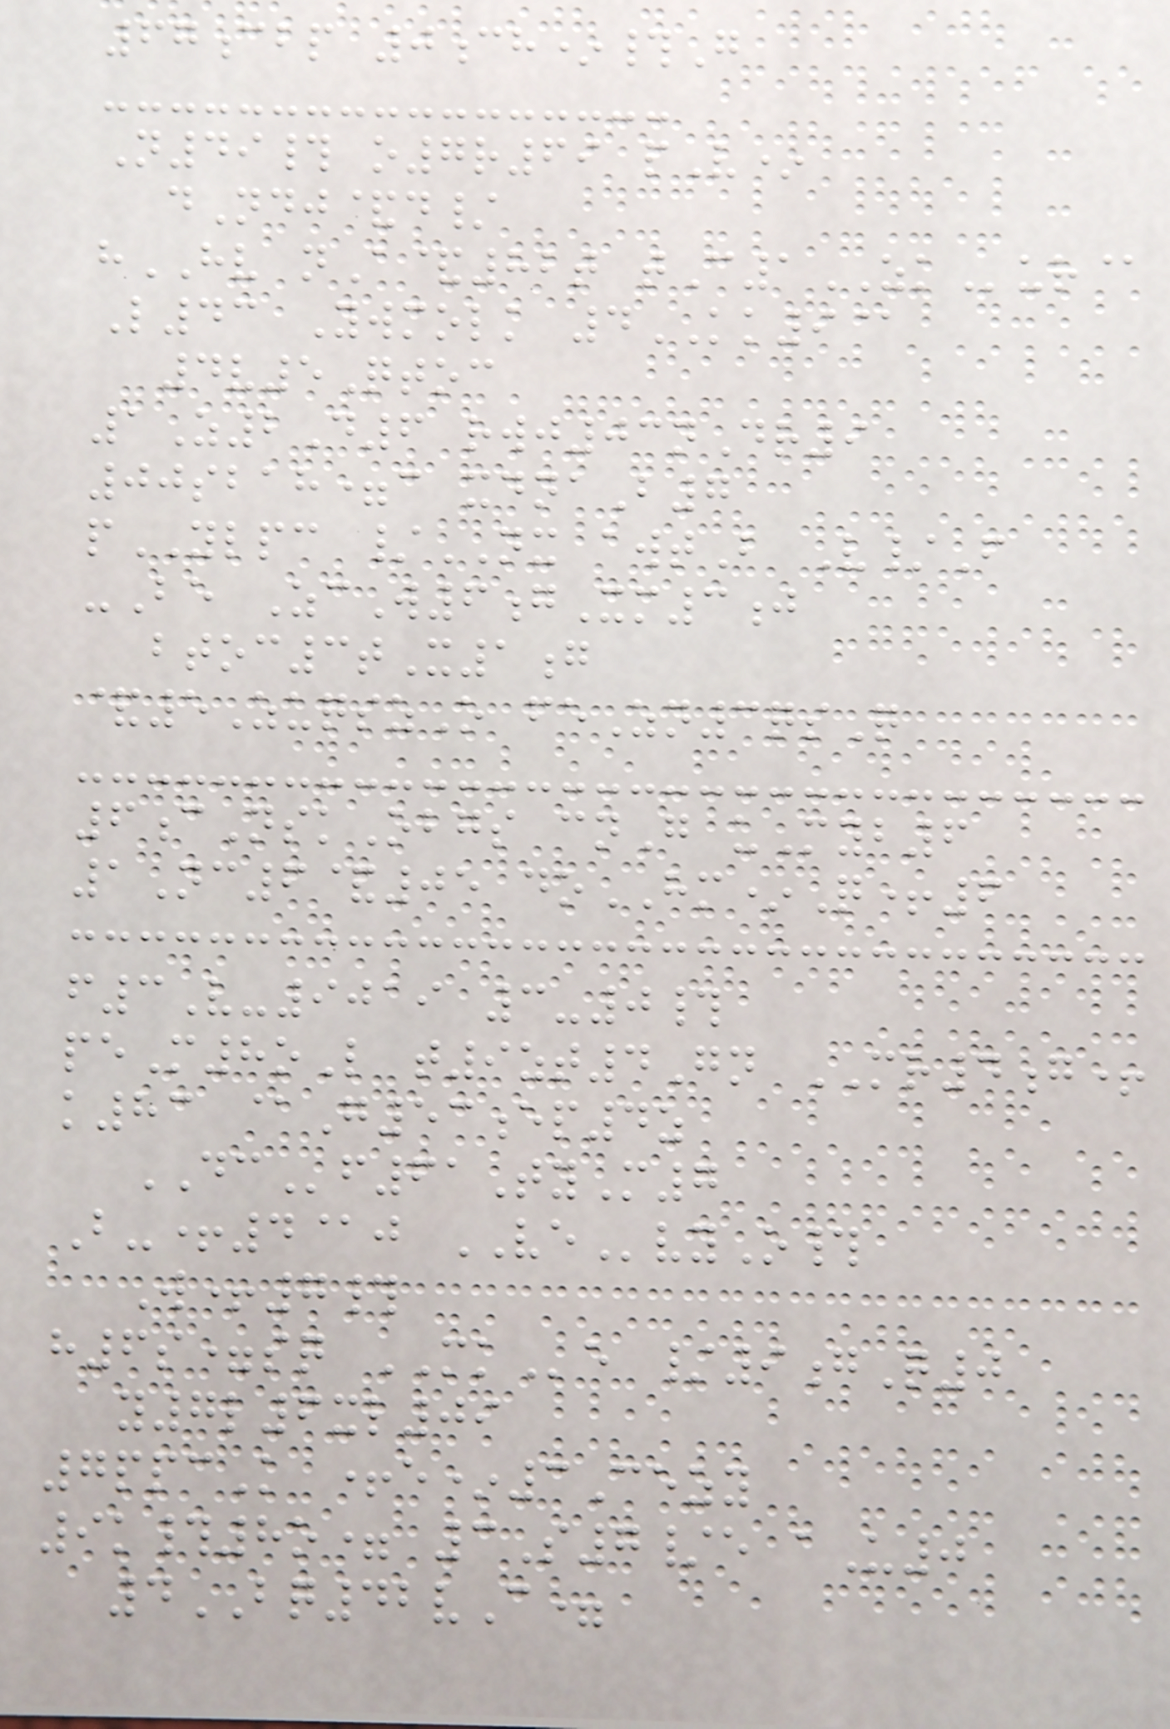67cbp 0ch*#G
N49# o7r69 pV*
dNdj&d/
hHV nA&82t tC1ZKur@
L43 Ywmolk 4KK9@
4v5Qtoc
1Z2D6 rwj03nDr9
00sbah=c xdnaB7
pYLPC /NX awtB V/F
-Be ZcW6gXm3j
btoc3tX1g
&5ZuqszO feZn3qsQ
6cNskObgs cnG uMyb6
1Nc6&05 doHM*Q+6
f3V-9019 3-0#
peM8oL t9zt4Gn MR4g+
k83 @G53ep4z
DCf61TyM7
B-+4@j VEvyO#
W+7#
h6s=sq MKe /9gQ0
y7l6xl09
7ppcK +e*3Cezy
9k#8o= 3S7/e aU0
4BQ42vC=
